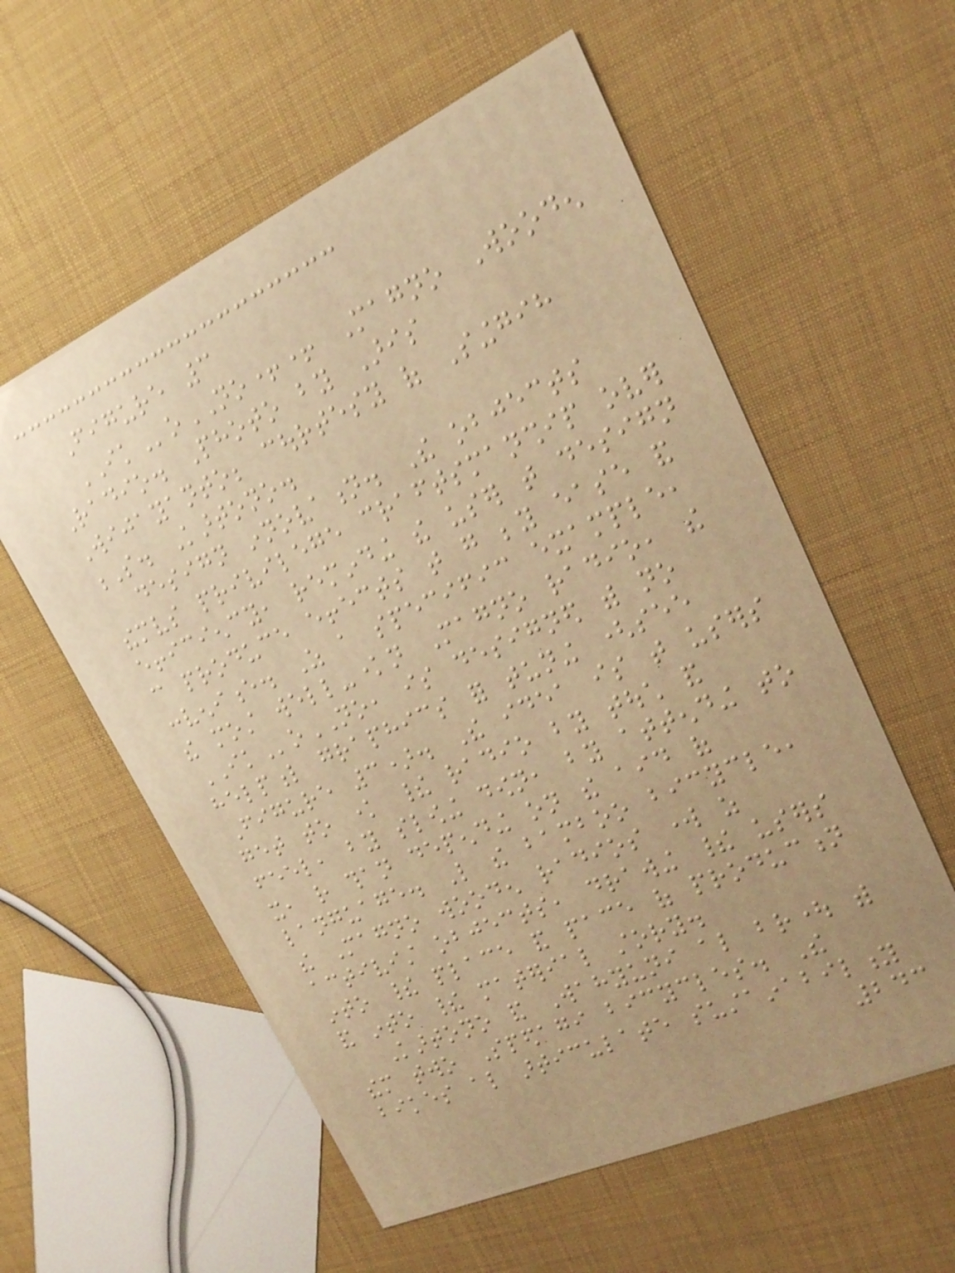Figure 3
IKoNO++ Magno Wooden
Radio. Photo by Aris
Wijayanto; courtesy of Singgih
S. Kartono.
design innovation. The objects
themselves privilege craftsmanship over
efficiency, reminding the user that design
can produce effects that go beyond ease and
convenience. As a specific example,
the most well-known Magno radio, the
IKoNO, is designed with no
helpful graphics for tuning (see
Figure 3). The idea is that users
get to know their radio by touch and
feel, by slowing down, by attending to
it, rather than depending on the aid of
language. Like the bamboo bicycle,
the Magno wooden radios work as
activist objects, drawing their users
into their place and pace of production
and into their material story.
Kartono and Wahyuni also brought with
them two Spedagi bicycles. The
bikes also articulate sustainability
243
